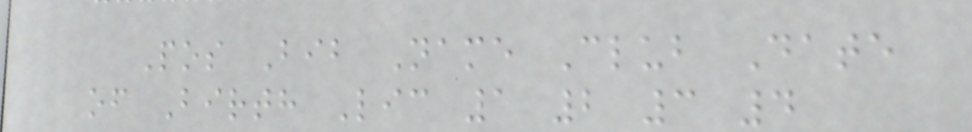Pos Bib Name Club Date
of Birth Lic 1 2 3 4
